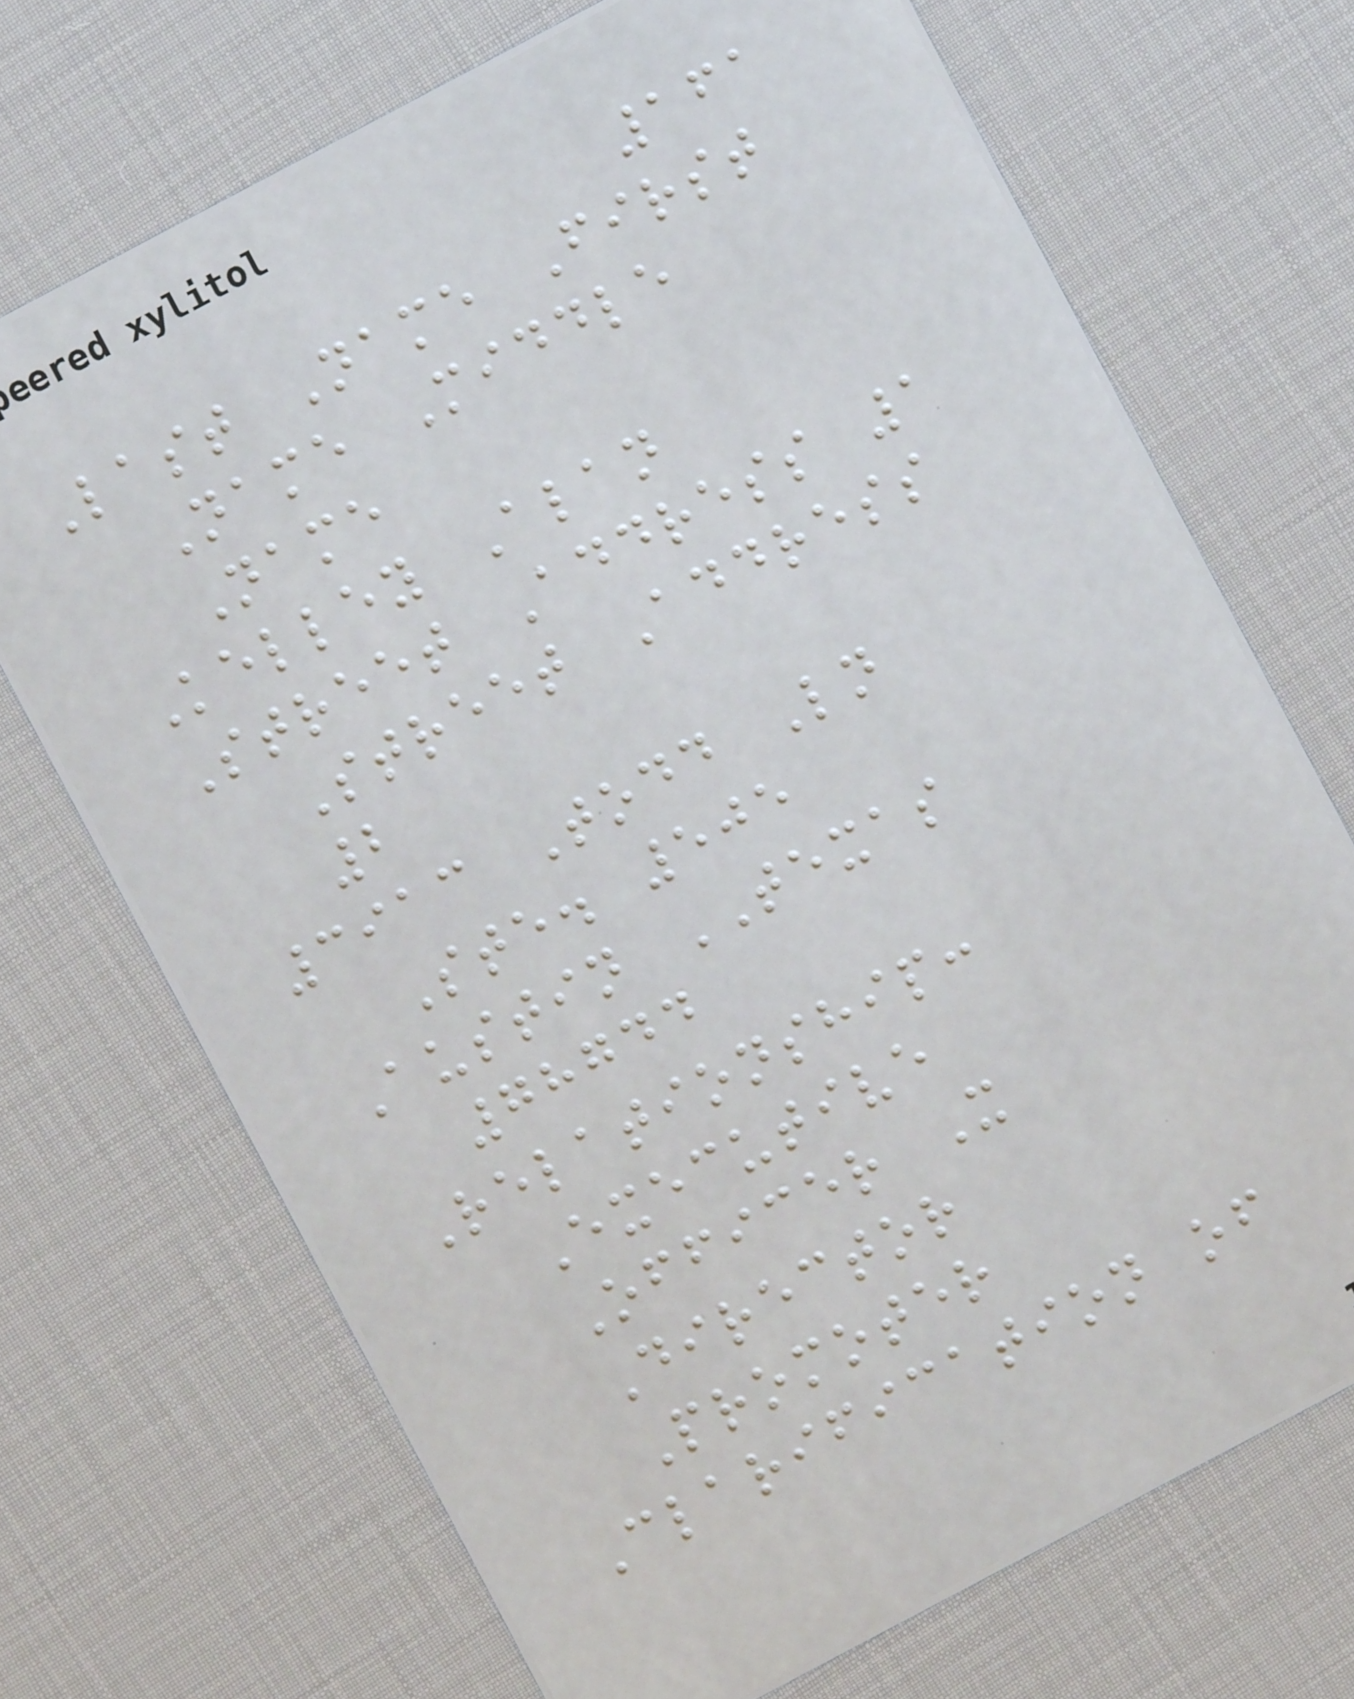161
Last Name First
Name Middle
Name
Kelley Alan
Street Address 1
Street Address
2
3913 Todd Ln
Ste. 505
Austin TEXAS
78744
Relationship:
Executive
Officer X
Director
Promoter
Clarification of
